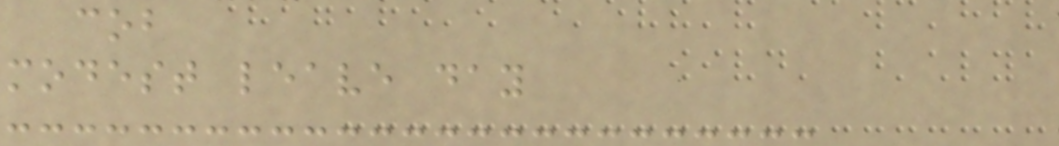cob
modest leave day
